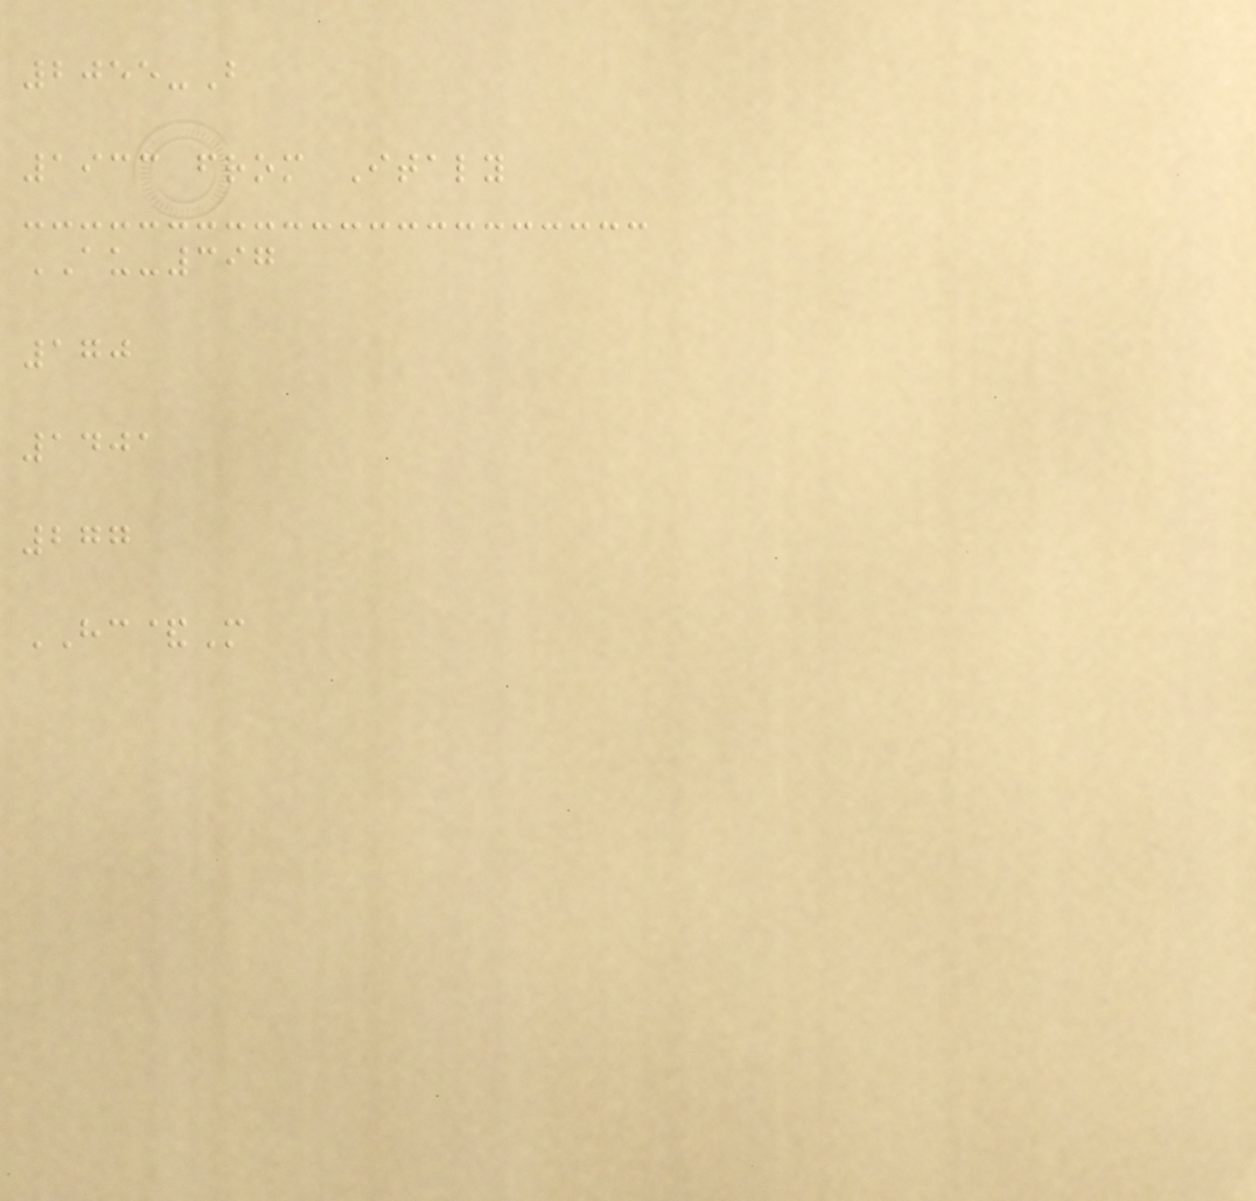2055-B
1933 from Italy
AU-397
170
1401
277
HC&M
